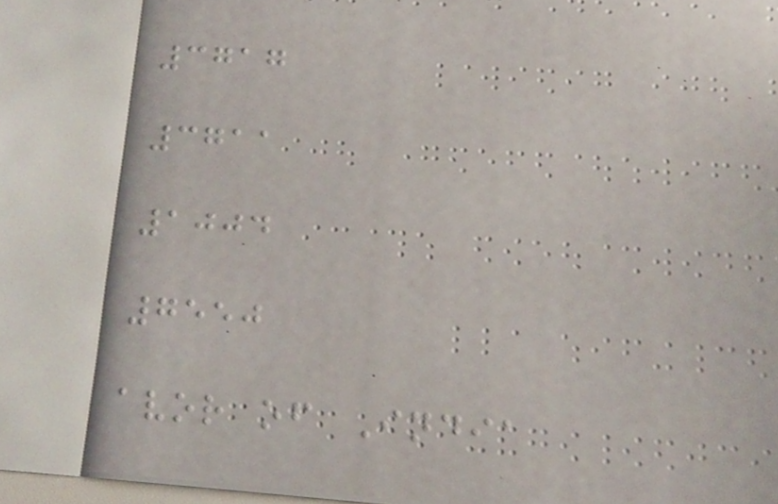3717
3711
1004
7550
avor of India
